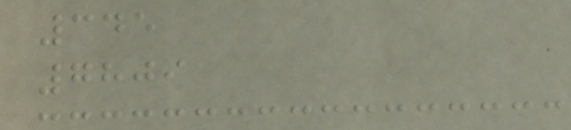345
7809
